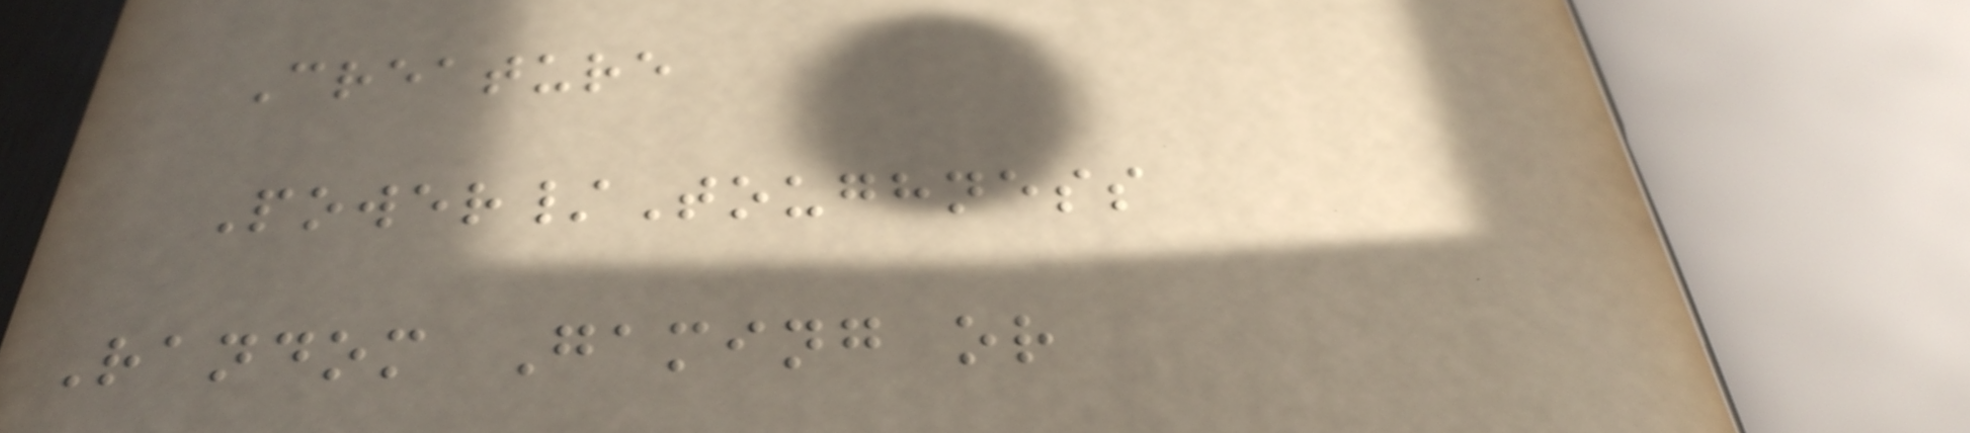Creature
Power/Toughness
Random Gaming or
